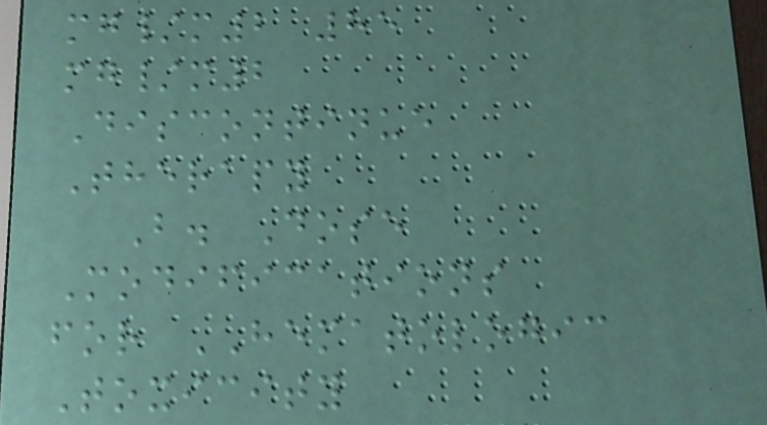mg/m2 85
mg/m2
Discontinue
Therapy
B. Dose
Modifications
for HEMATOLOGIC
Toxicity
